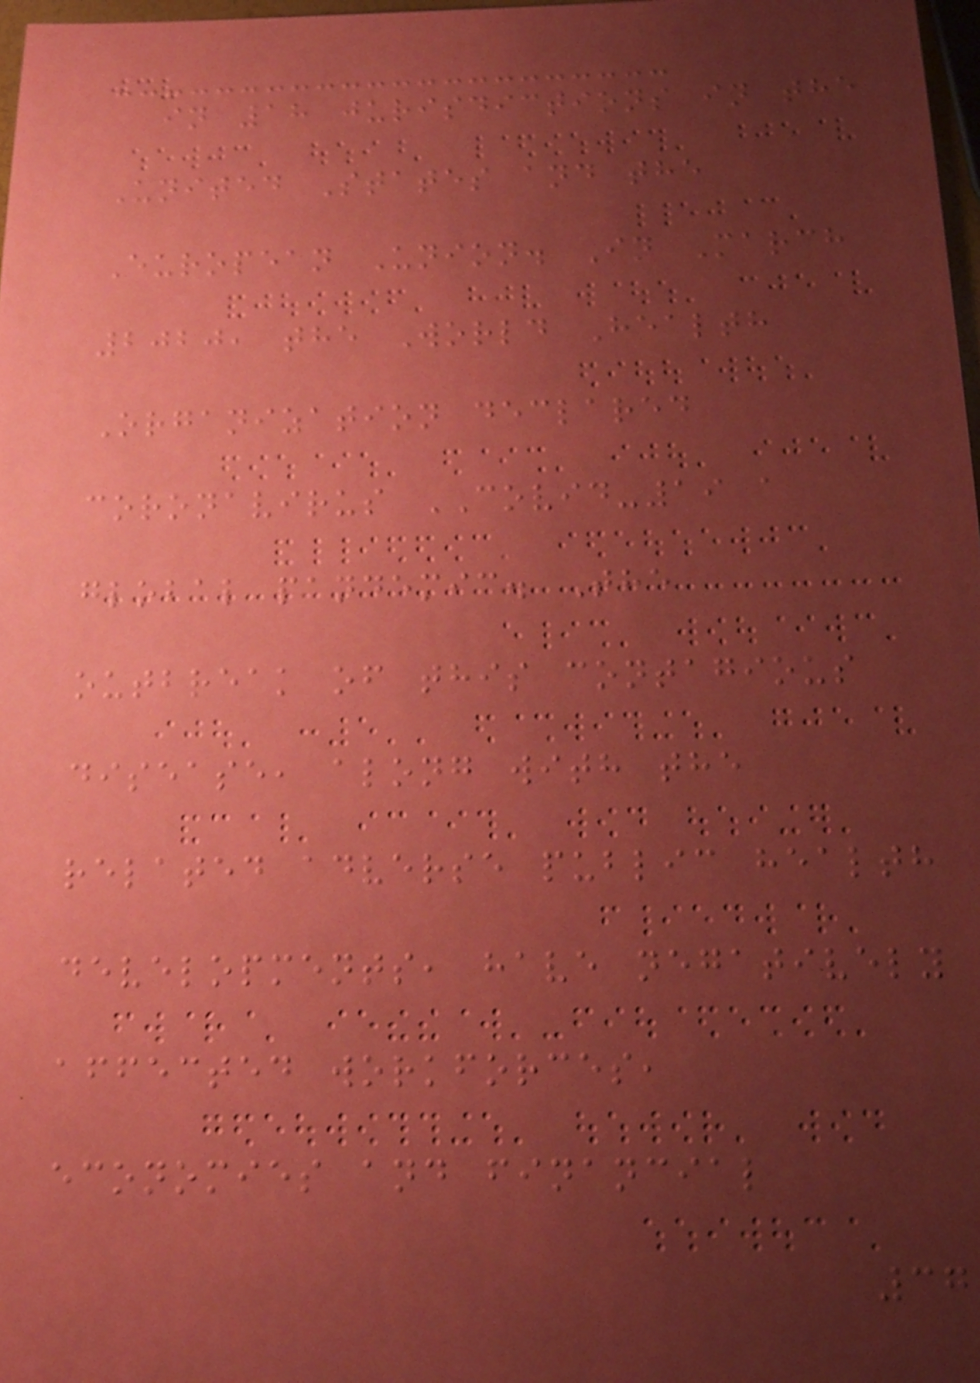in 18 jurisdictions in the
United States and the
European Union. In March
2020, the World Health
Organization declared
coronavirus COVID-19 a
global pandemic. The
outbreak of this contagious
disease, along with the
related adverse public health
developments, have negatively
affected workforces,
economies and financial
37
